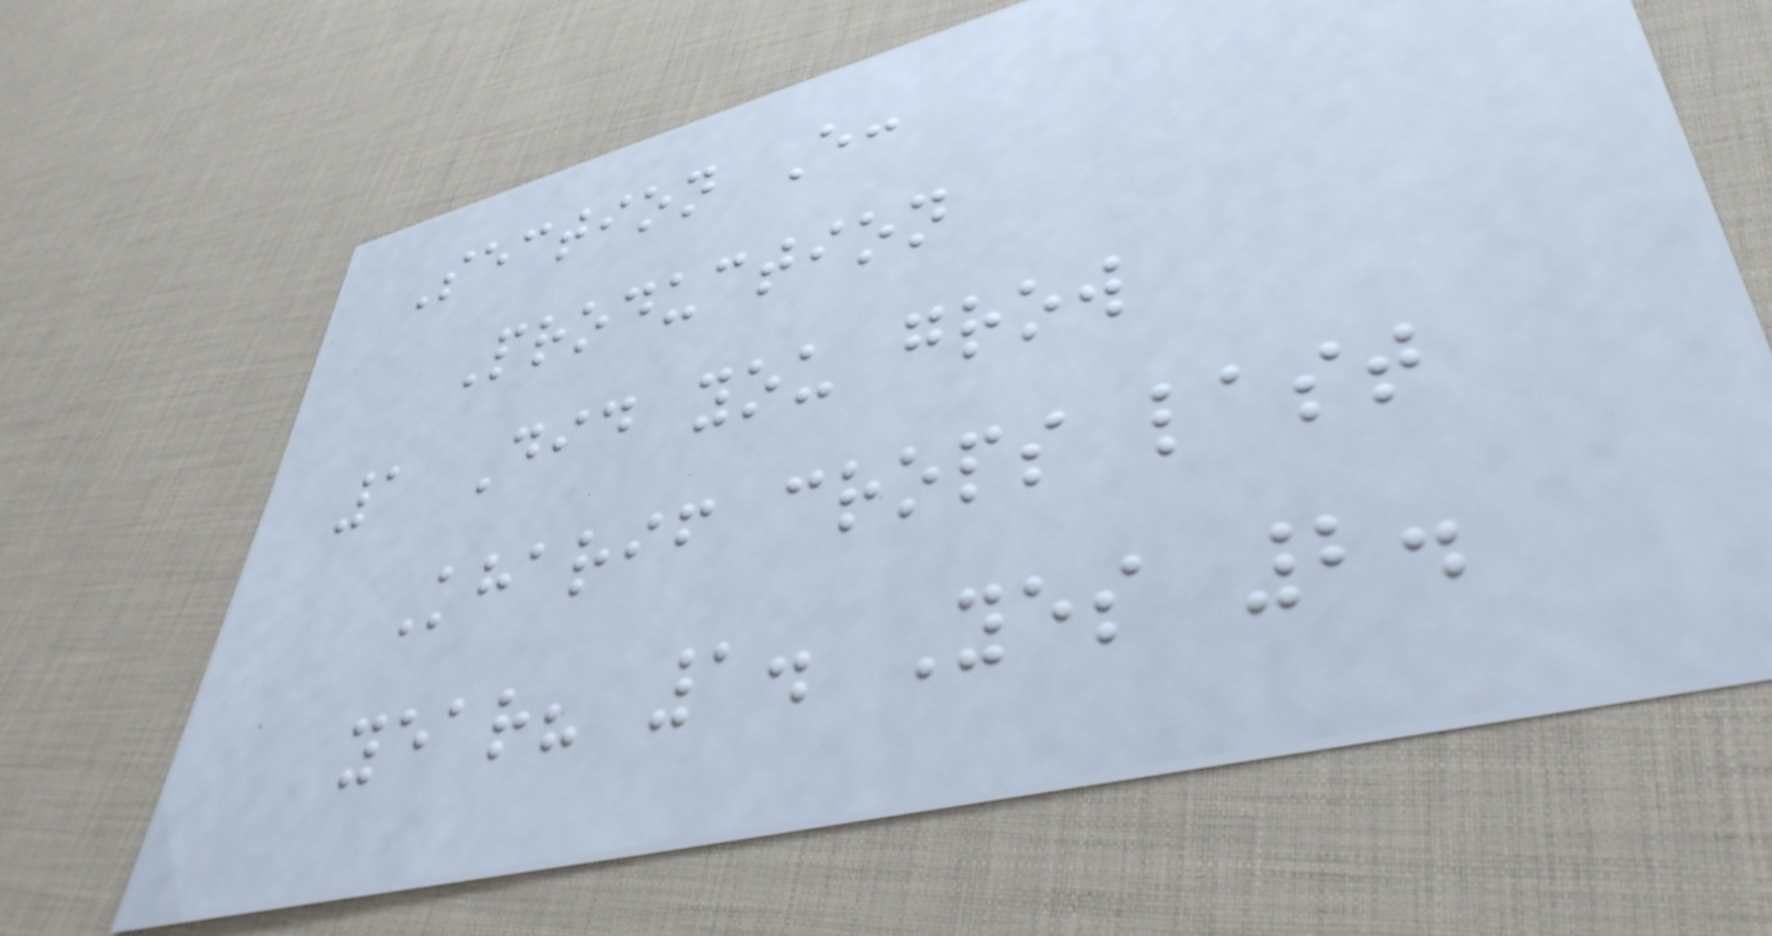Section E:
Production
1 Did you grow
Kharif crops last
year? 1. Yes 2.
